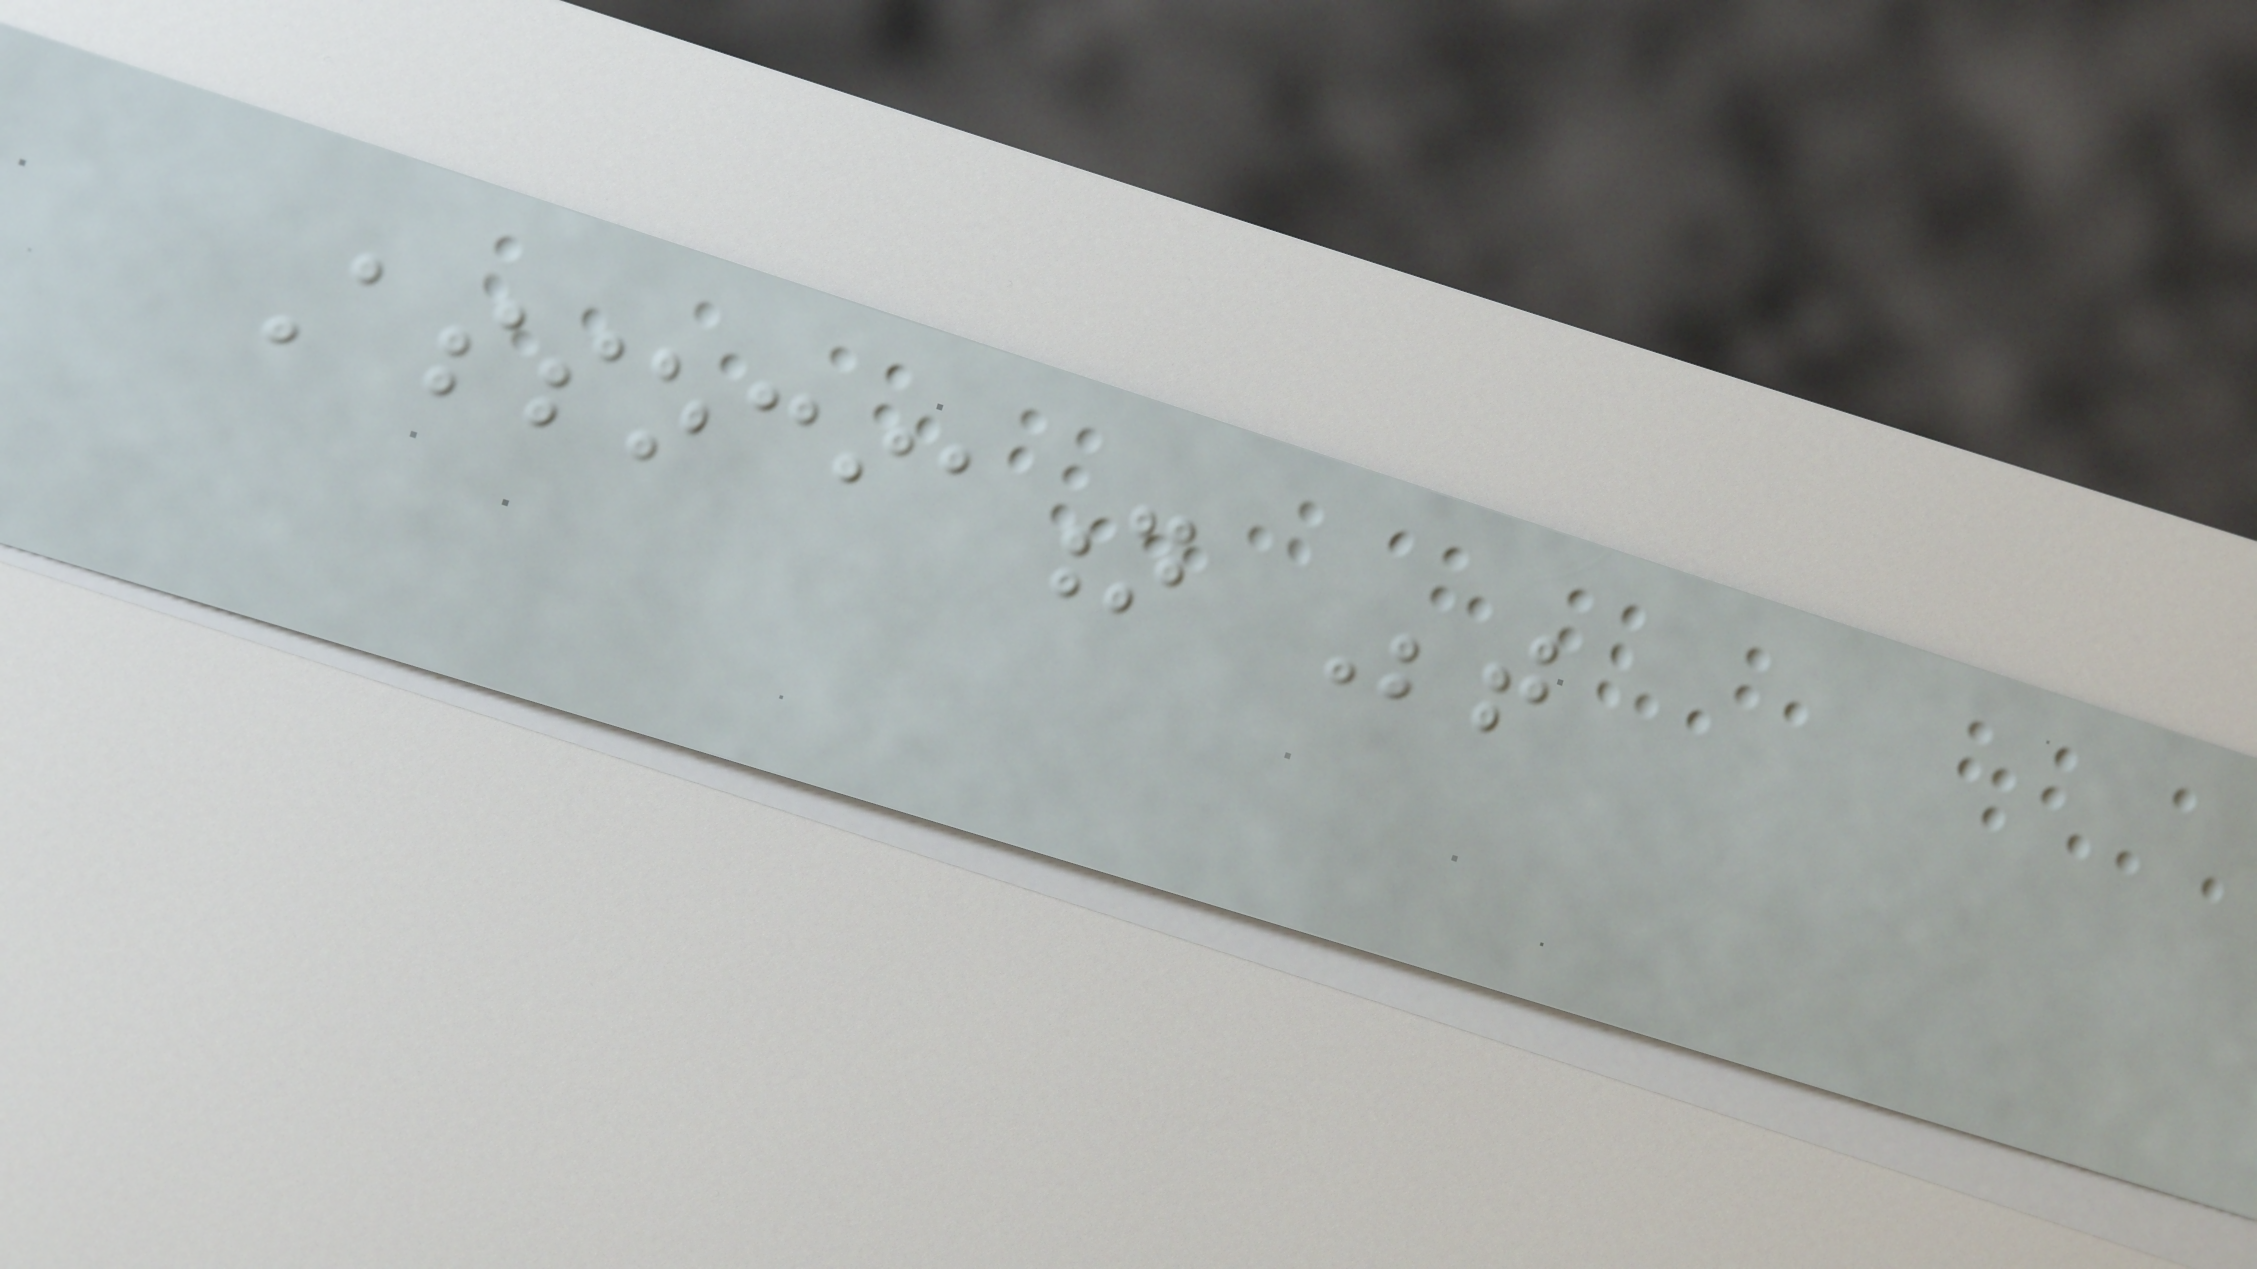Association Between
